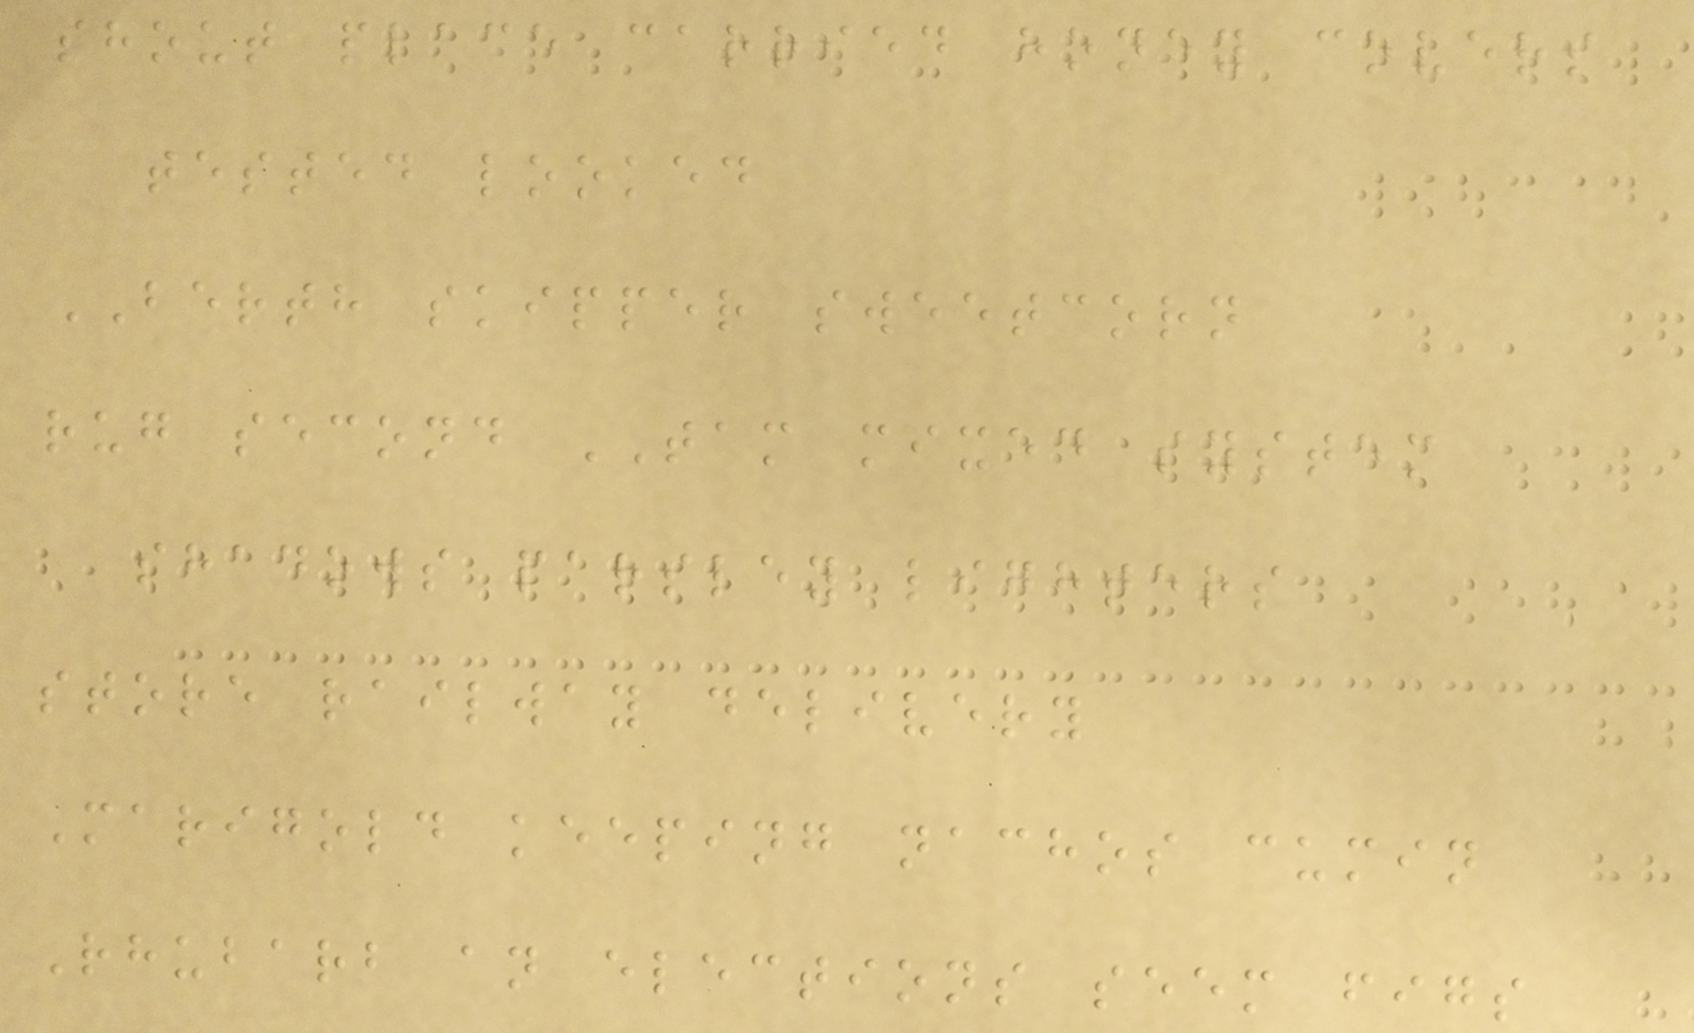shout place carried honey covers
tested looked
BERTH skipper sweetcorn
rug second TAM mixed system
shadows parsley lighters
store railway delivery
Marigold keeping nachos cumin
Rhubarb an elections seem figs
